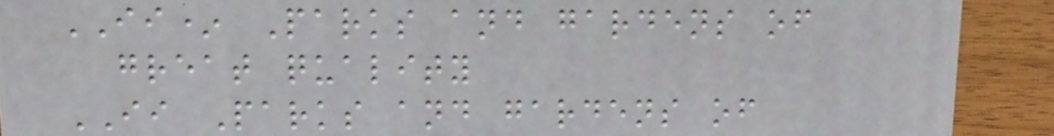II* Parks and gardens of
great quality
II Parks and gardens of
